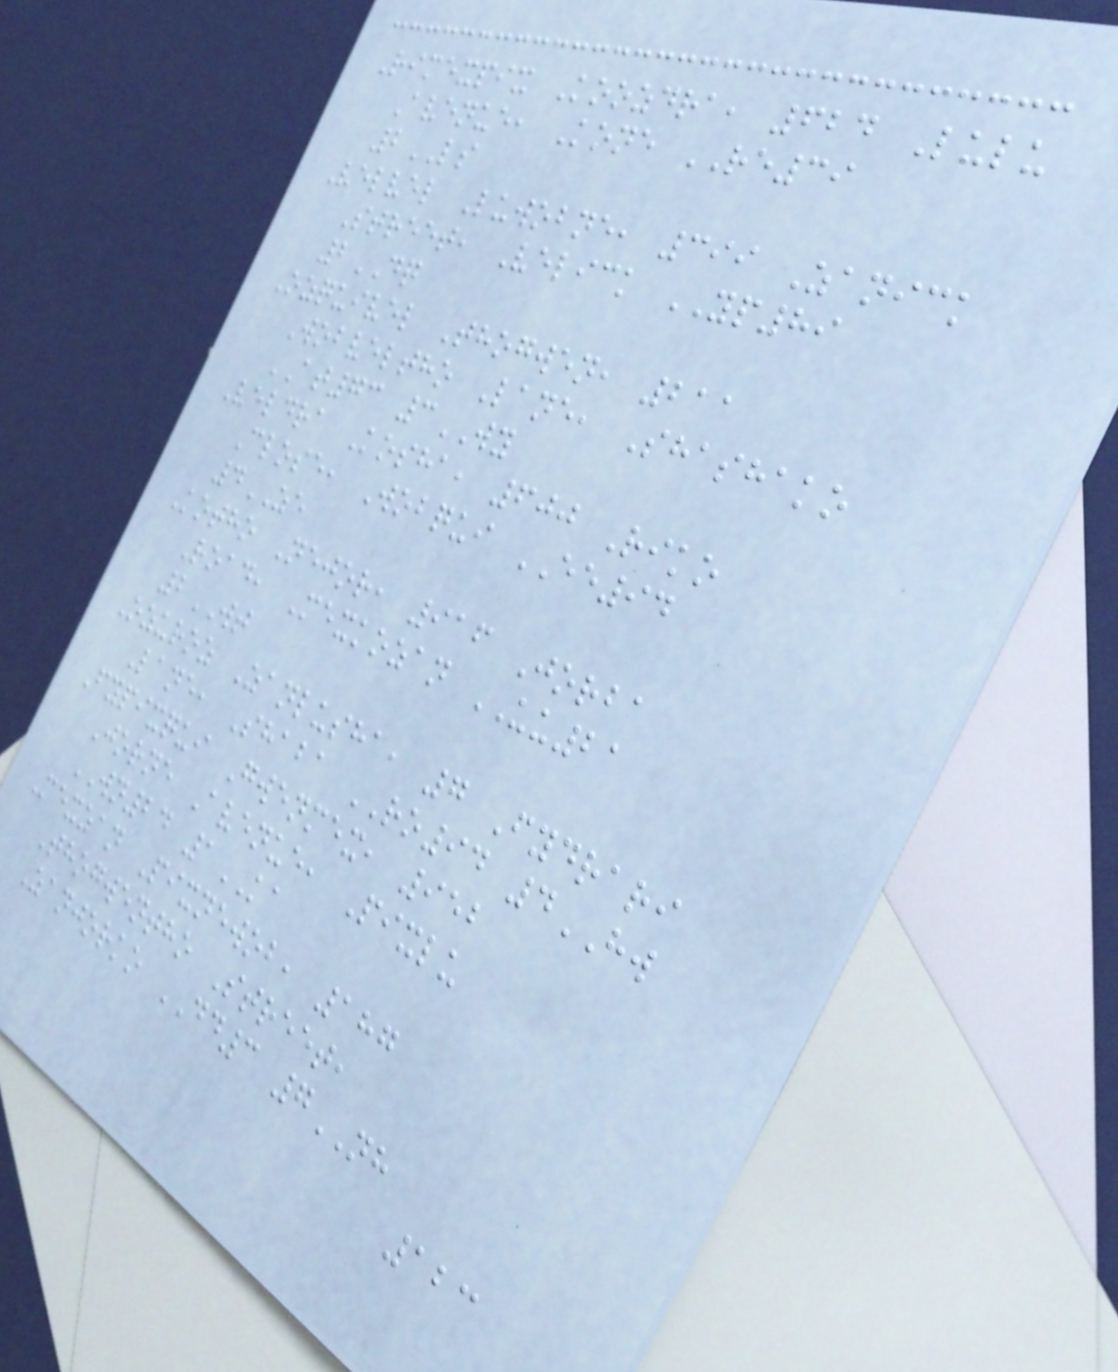Rimexpix Koozdra, 624 Lulu
Avenue, Kone RE39
2LS
Velvel Luwobne, 399 Zanick
Street, Velick YP89
2DQ
Ozquivel Thogwen, 211
Wobveltho Lane, Shashako
AT73 3WY
Veldra Kosha, 600 Riko
Close, Wobqui EE94
4ZE
Kotho Nejor, 916 Jorba
Road, Mexkozan UU21
2WT
Ozuroz Zanlusha, 7 Fydrari
Lane, Shaba RO94 4HW
Fypixqui Gwenmex, 952
Jorne Avenue, Pixlu
WN24 1KA
Mexzan Pixnewob, 187
Thogwentho Street,
Zanjorko DD3 7NH
123
